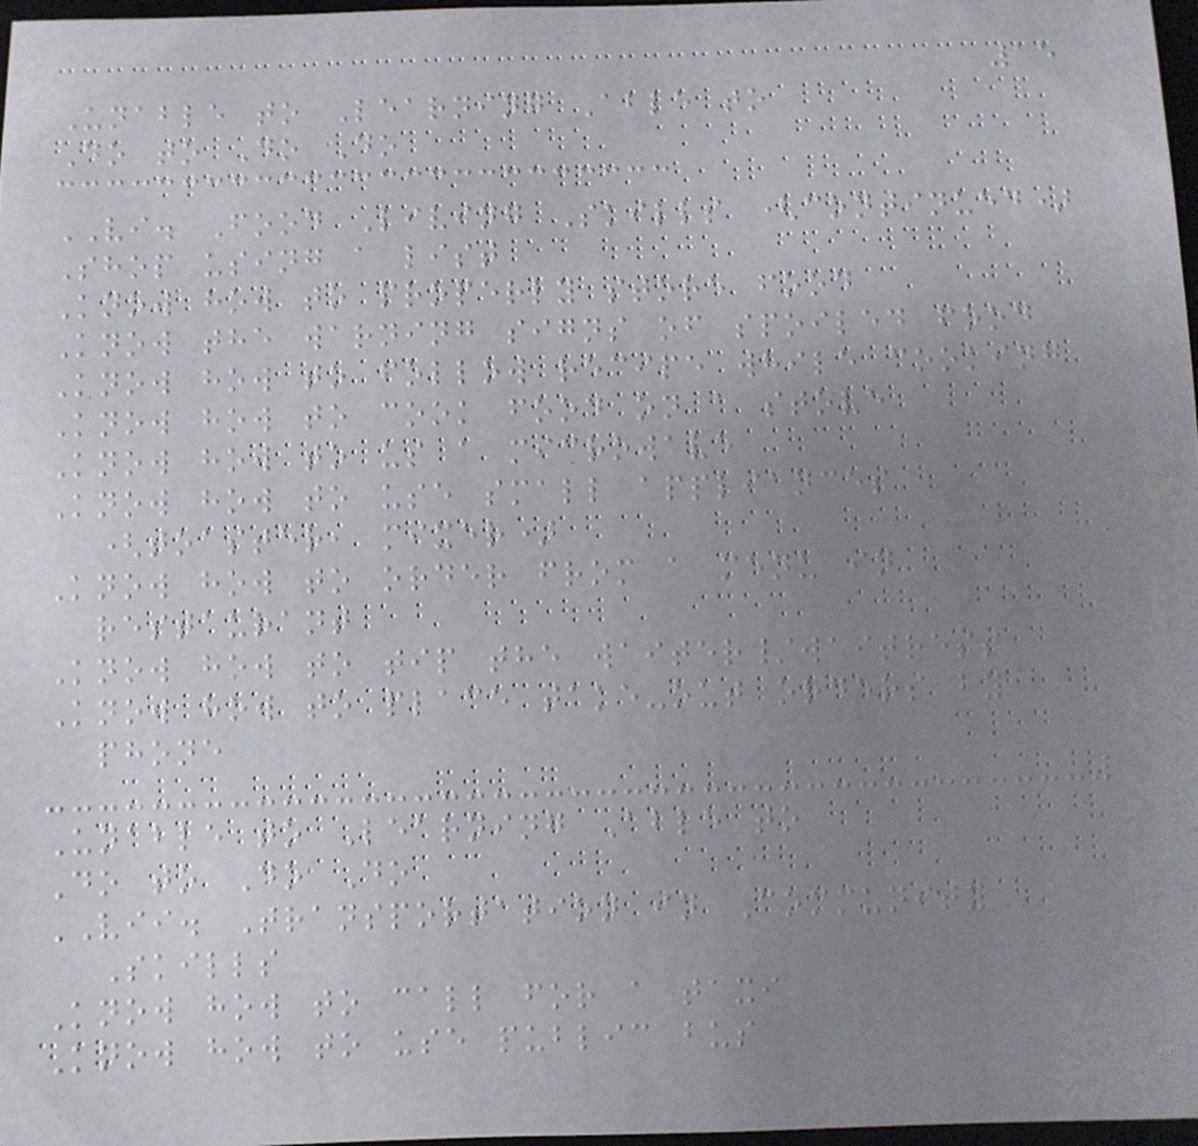15
Unable to Learning Able to
Do to Do Do
VI. Food Living Skills (continued)
Shop using a list
Know how to properly store food
Know the warning signs of spoiled food
Know how to follow recipe while cooking
Know how to cook food on a stove
Know how to us a microwave
Know how to use small appliances
(toaster, mixer)
Know how to order from a menu in
restaurant
Know how to tip the waiter/waitress
Know how to place take-out orders by
phone
Unable to Learning Able to
Do to Do Do
VII. Transportation in Community
Skills
Know how to call for a taxi
Know how to use public bus
